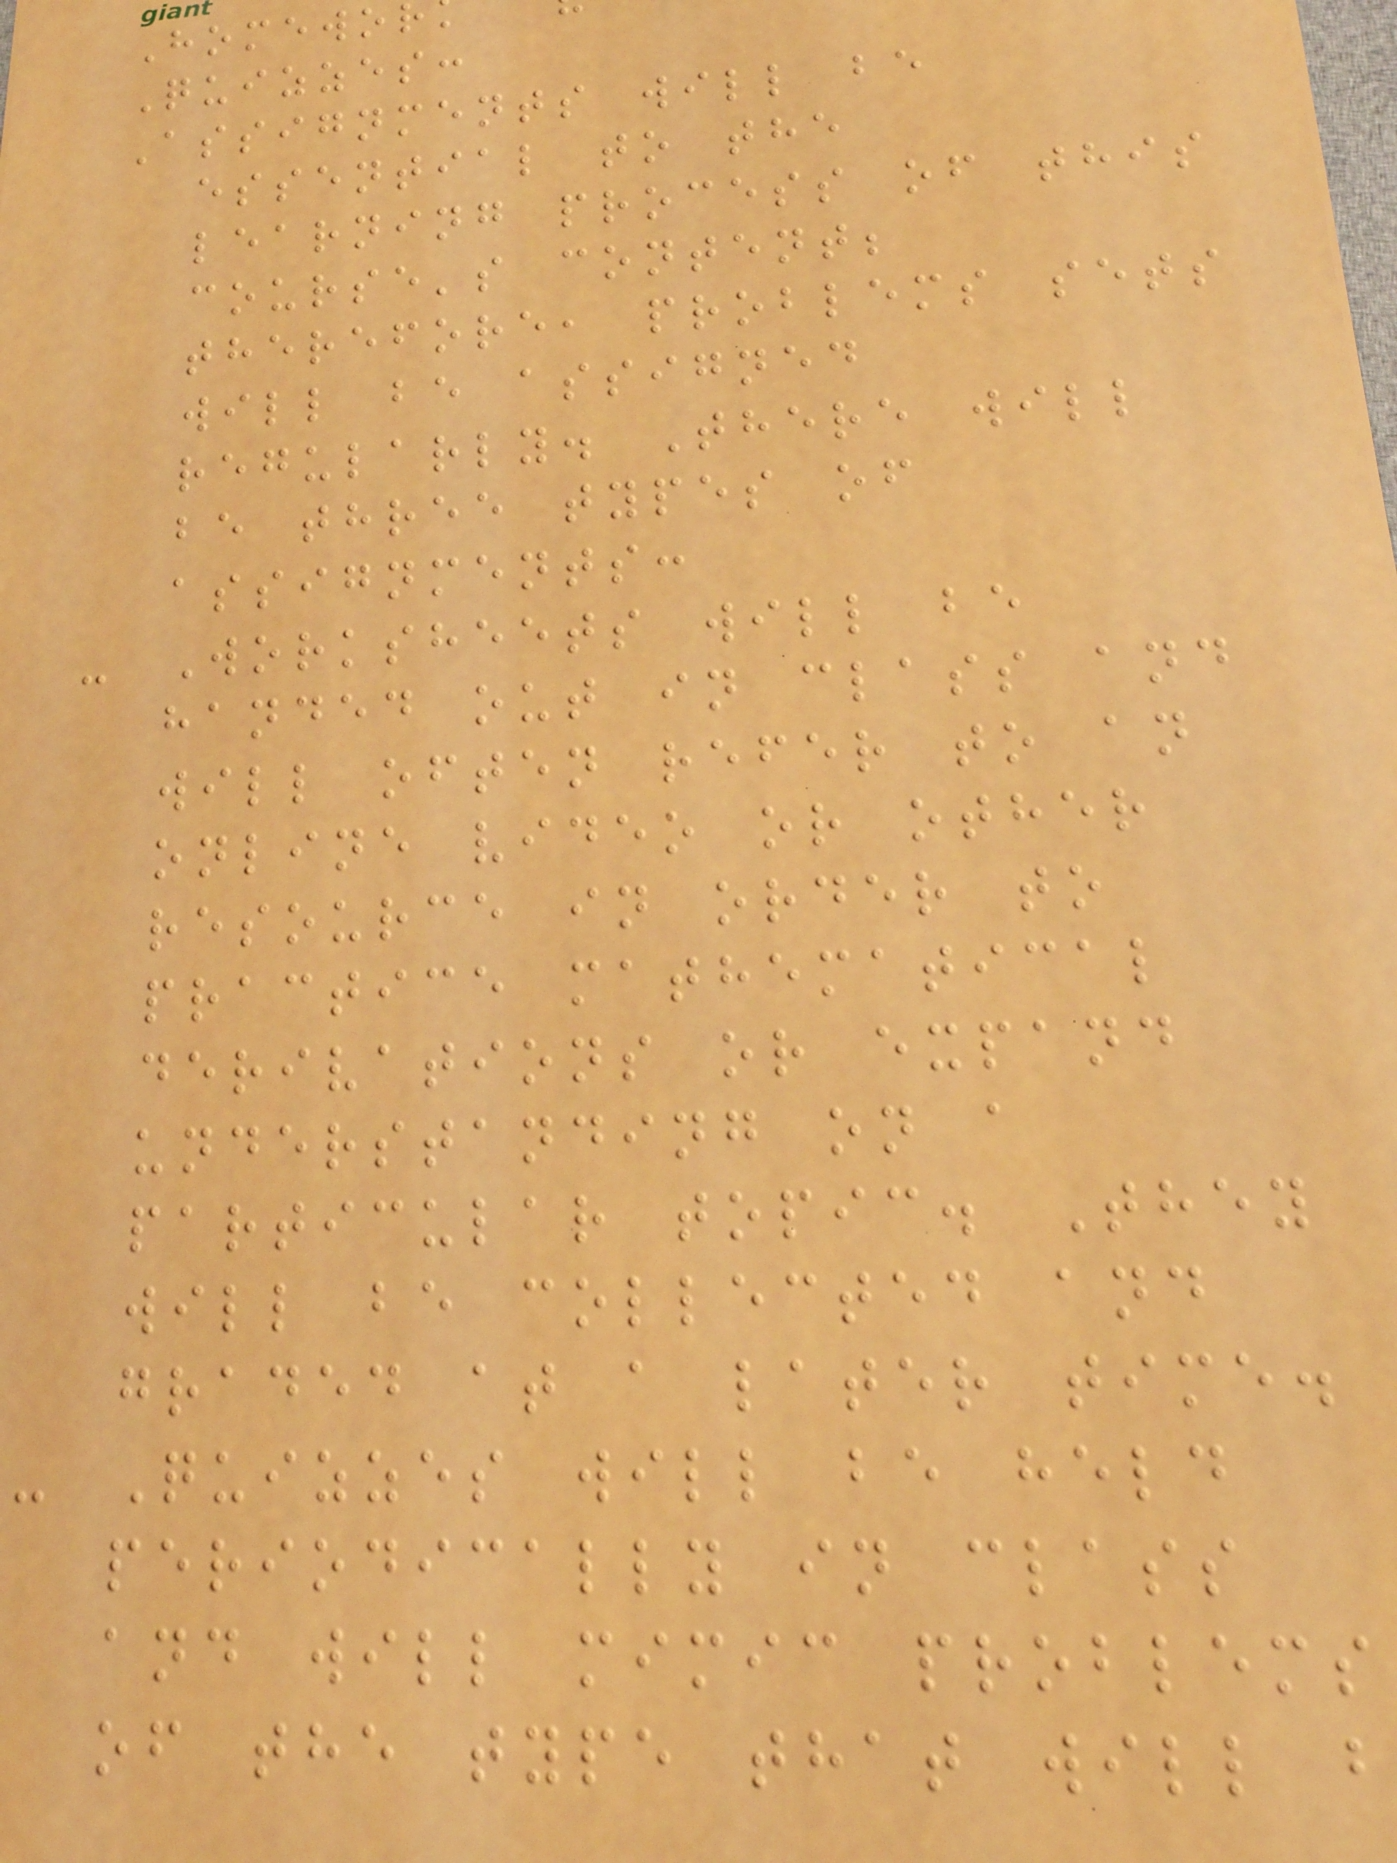Homewo
Quizzes:
Assignments will be
essential to the
learning process of this
course's content;
therefore, problems sets
will be assigned
regularly. There will
be three types of
assignments:
- Worksheets will be
handed out in class and
will often refer to an
online video or other
resource in order to
practice mathematical
derivations or expand
understanding on a
particular topic. They
will be collected and
graded at a later time.
- Quizzes will be held
periodically in class
and will mimic problems
of the type that will b
